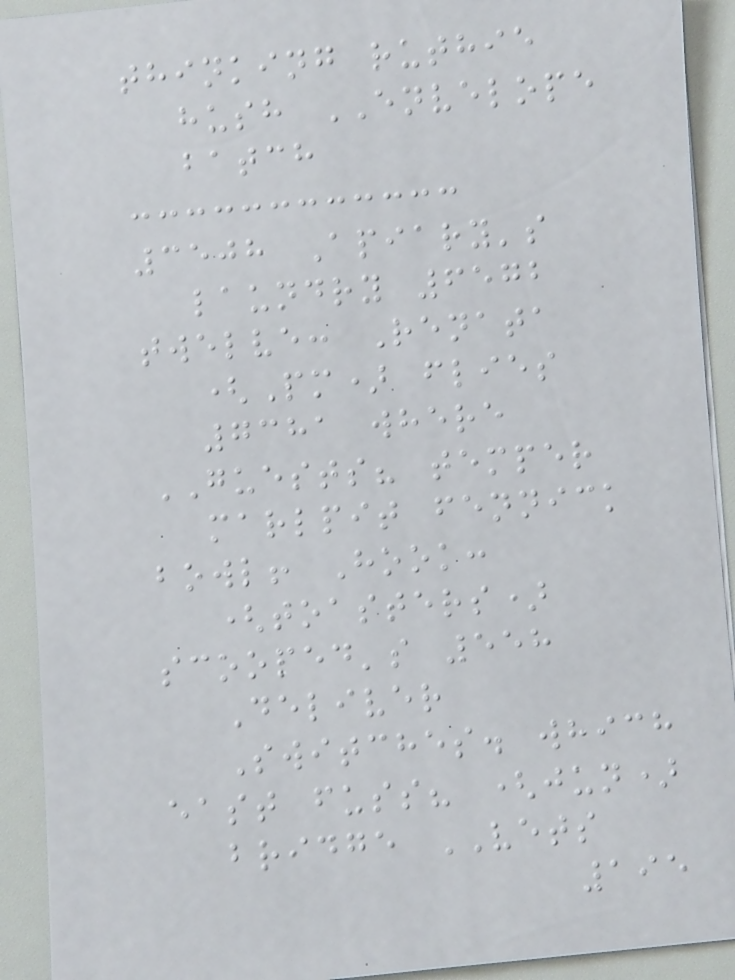thinking ruthie
hush ENVELOPE
batch
3508 Apiary's
laundry 6572
twelve: Renata
(Pm) flies
7381 where
GUESTS? temper
marlpit fennick
bowl! Hook:
(toasters)
scooped's 558
Deliver
Switches. which
east fuss? (jun)
bridge VETS
195
